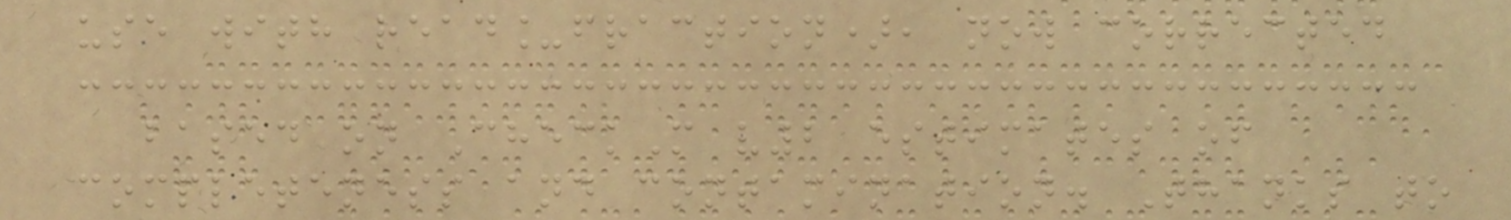use with read_fraction), now corrected
based on CheckM v2 estimates of
completeness and contamination. Thanks to
